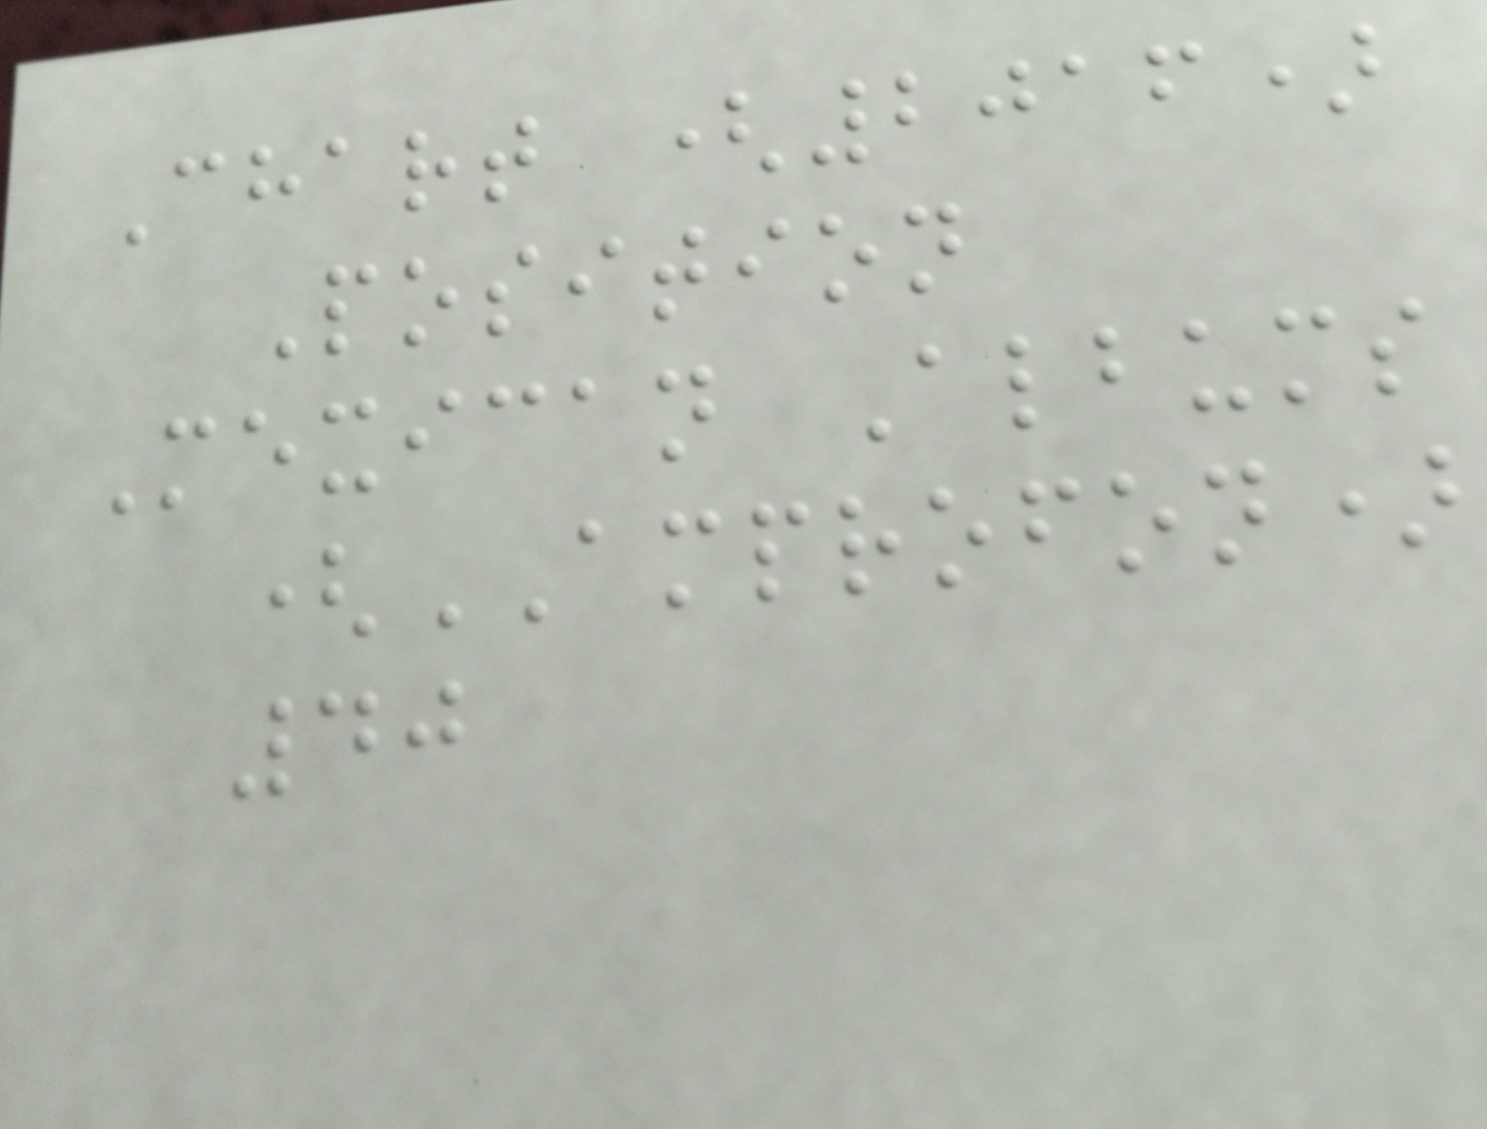Chart (2016)
Position
Mexican Albums
(AMPROFON)
40
